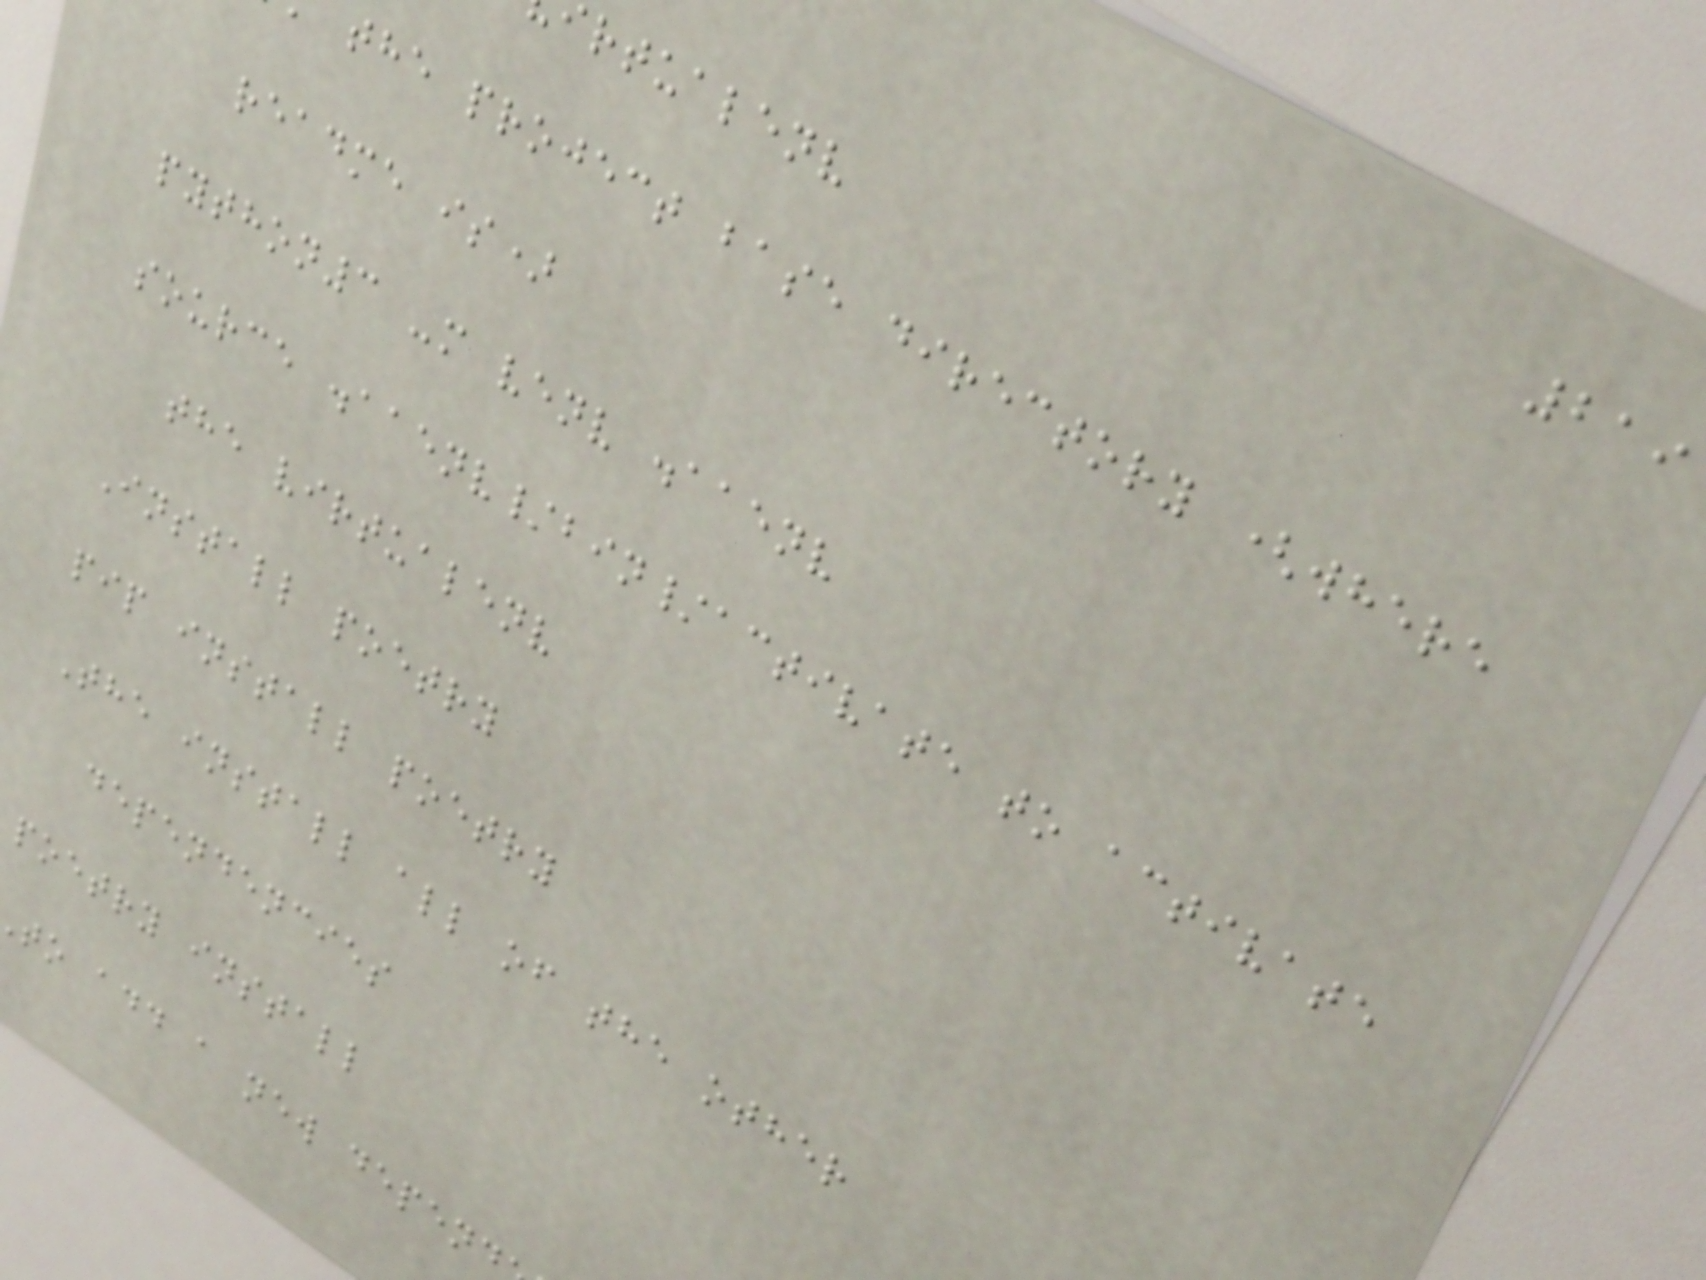219
rtualenv
the project base directory (where
readme is)
python3 -m venv .aaenv
source .aaenv/bin/activate to activate
the virtualenv
Install poetry
pip install poetry
The install all of the other
dependencies
poetry install
to add a new depend
